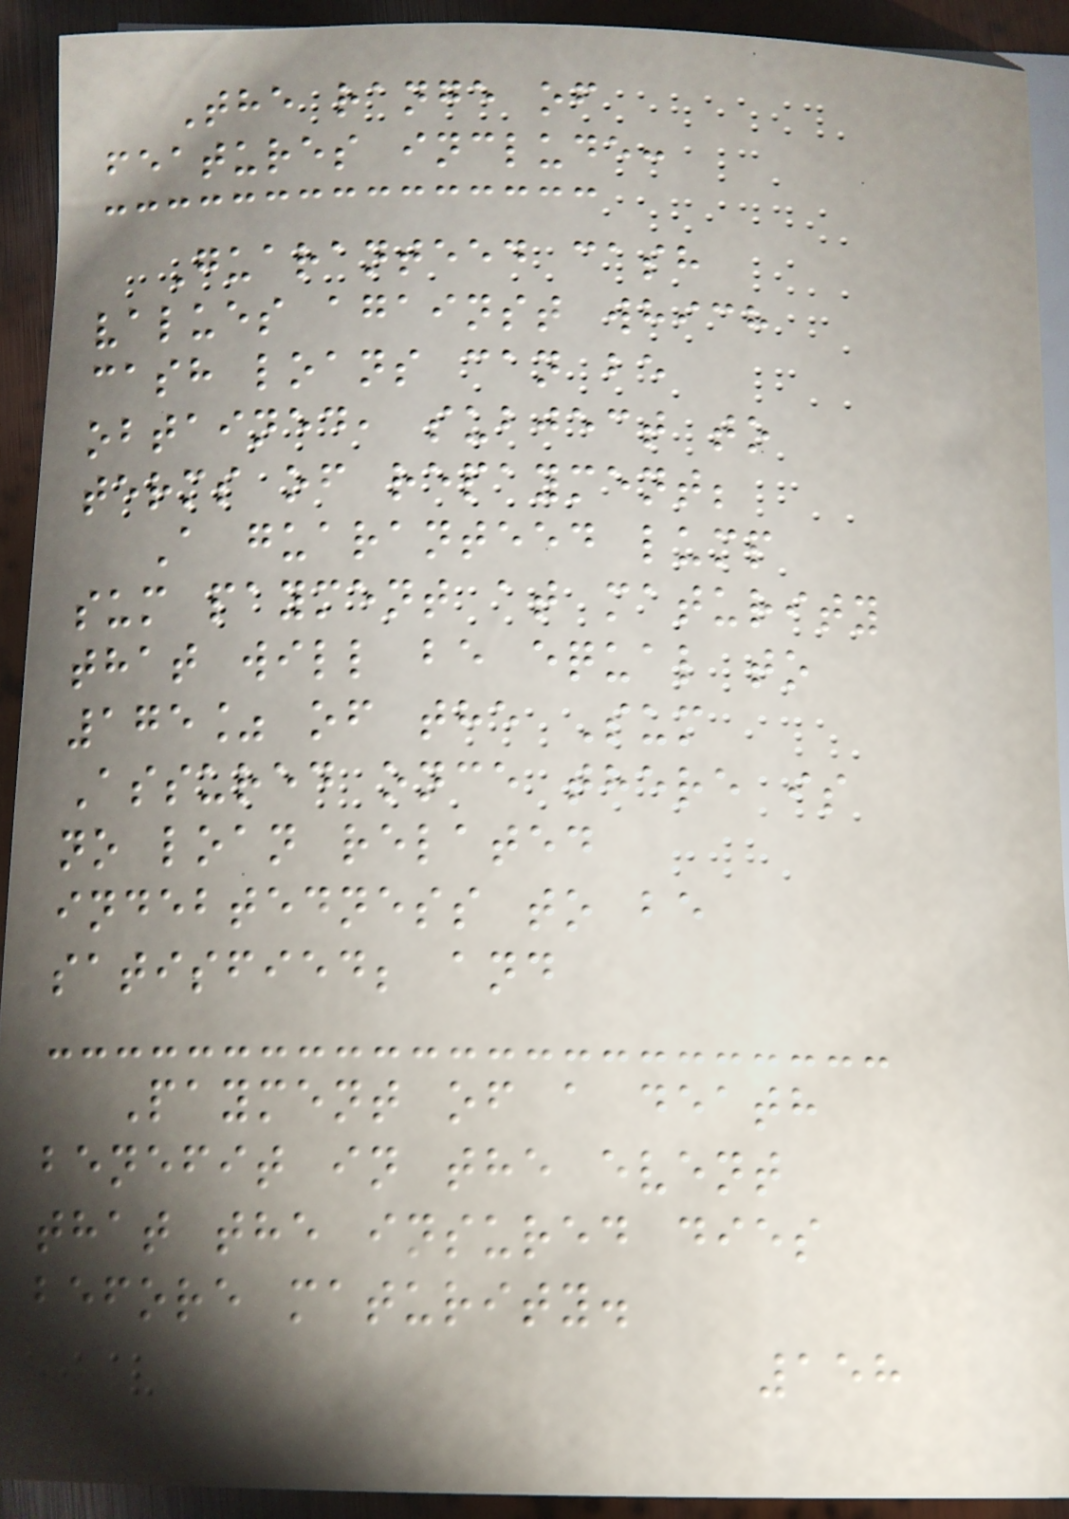The range of
features include:
Guaranteed cash
values against which
cash loans can be
obtained, subject to
terms of repayment;
A guaranteed lump
sum payment at maturity
that will be equal to
175% of the Sum
Assured once there is
no loan related
indebtedness to be
satisfied; and
Payment of a death
benefit in the event
that the insured dies
before maturity.
158
